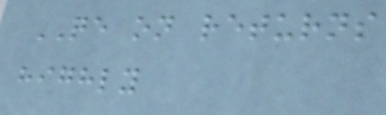QE on returns
highly
